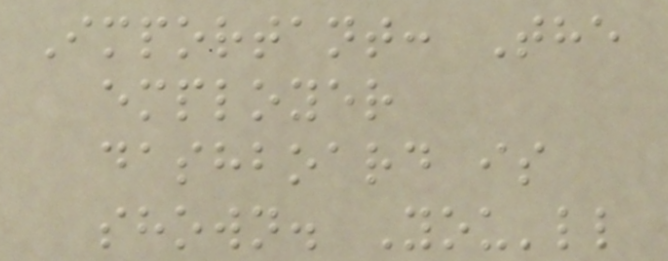Important: The
employer
dashboard is
shown. You'll
